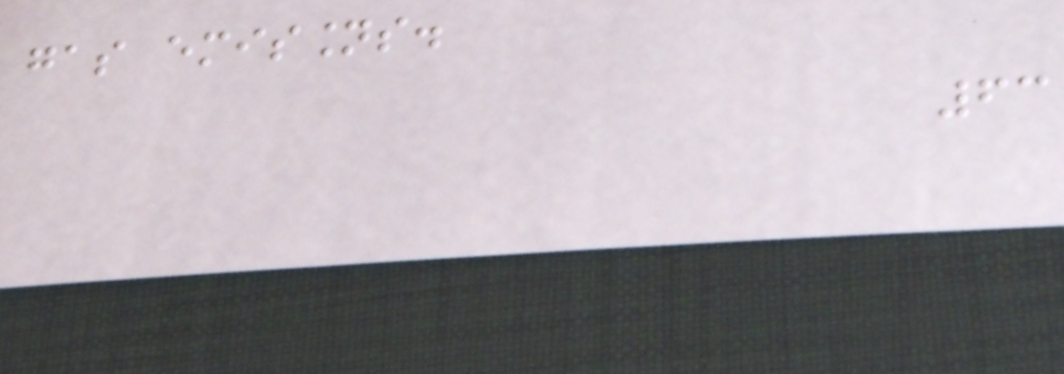gas emissions.
63
